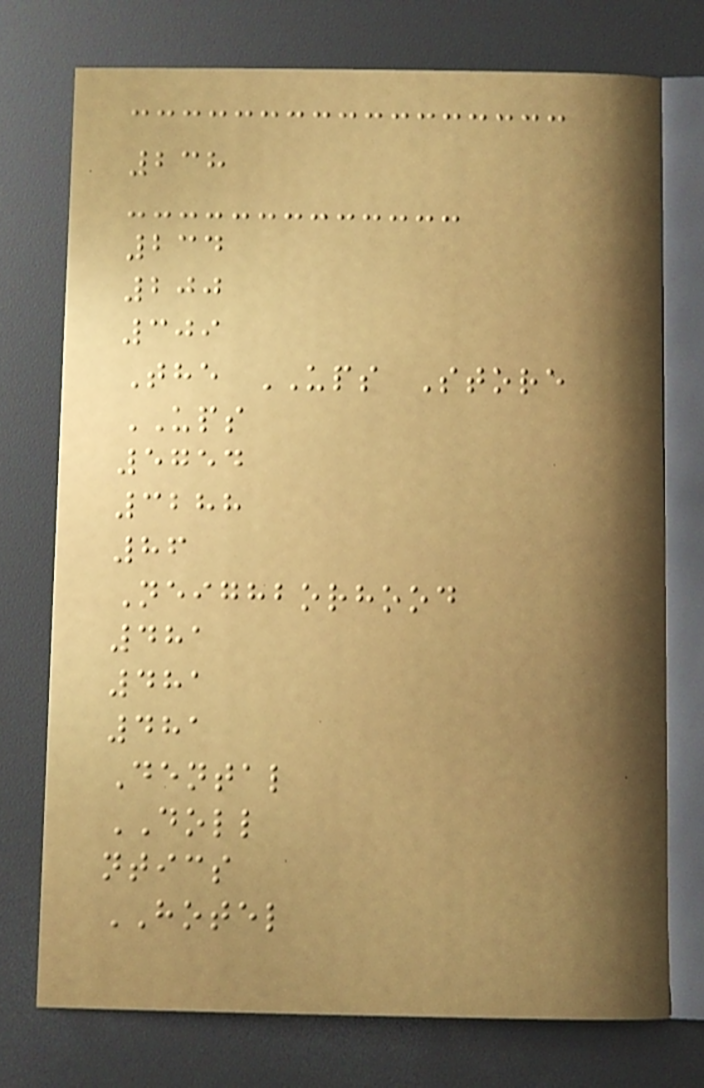238
234
200
309
The UPS Store
UPS
5754
3288
86
Neighborhood
481
481
481
Dental
DOLL
ntics
HOTEL
